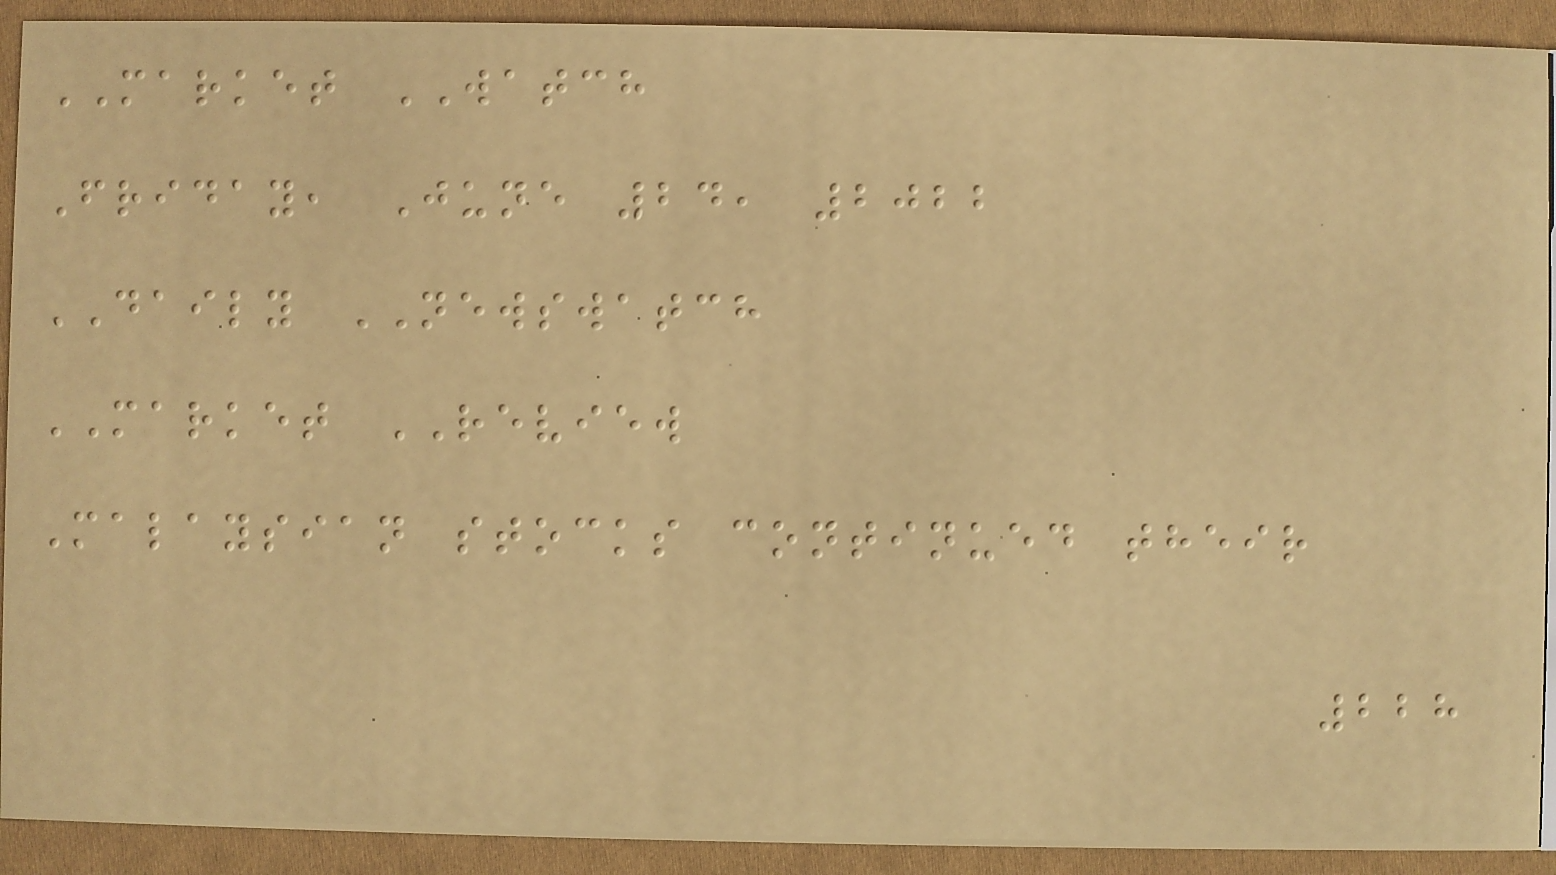MARKET WATCH
Friday, June 24, 2022
DAILY NEWSWATCH
MARKET REVIEW
Malaysian stocks continued their
228
